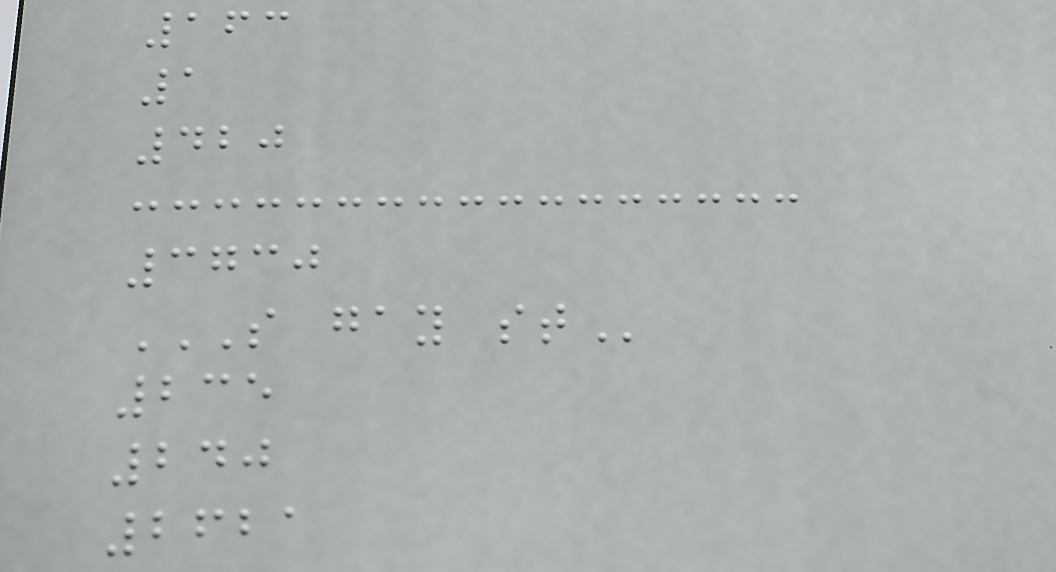163
1
420
3730
S GAY ST
235
240
2621
